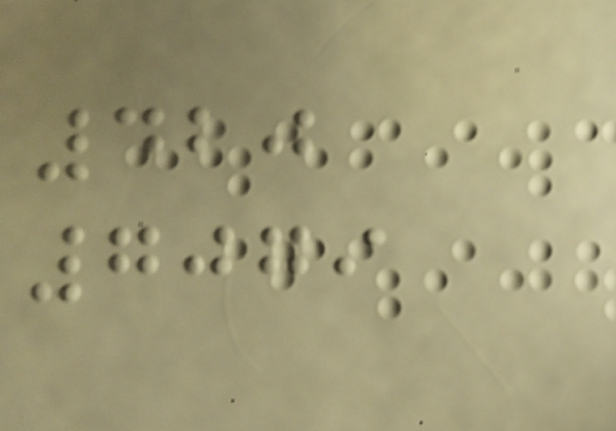420
7079
